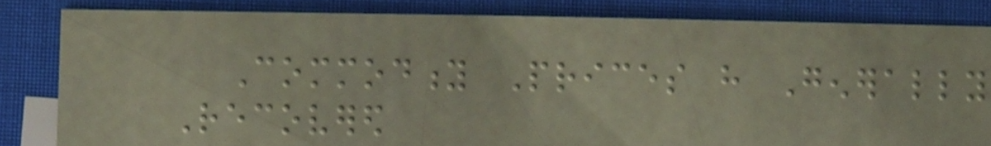Commodity Prices have Generally
Recovered
